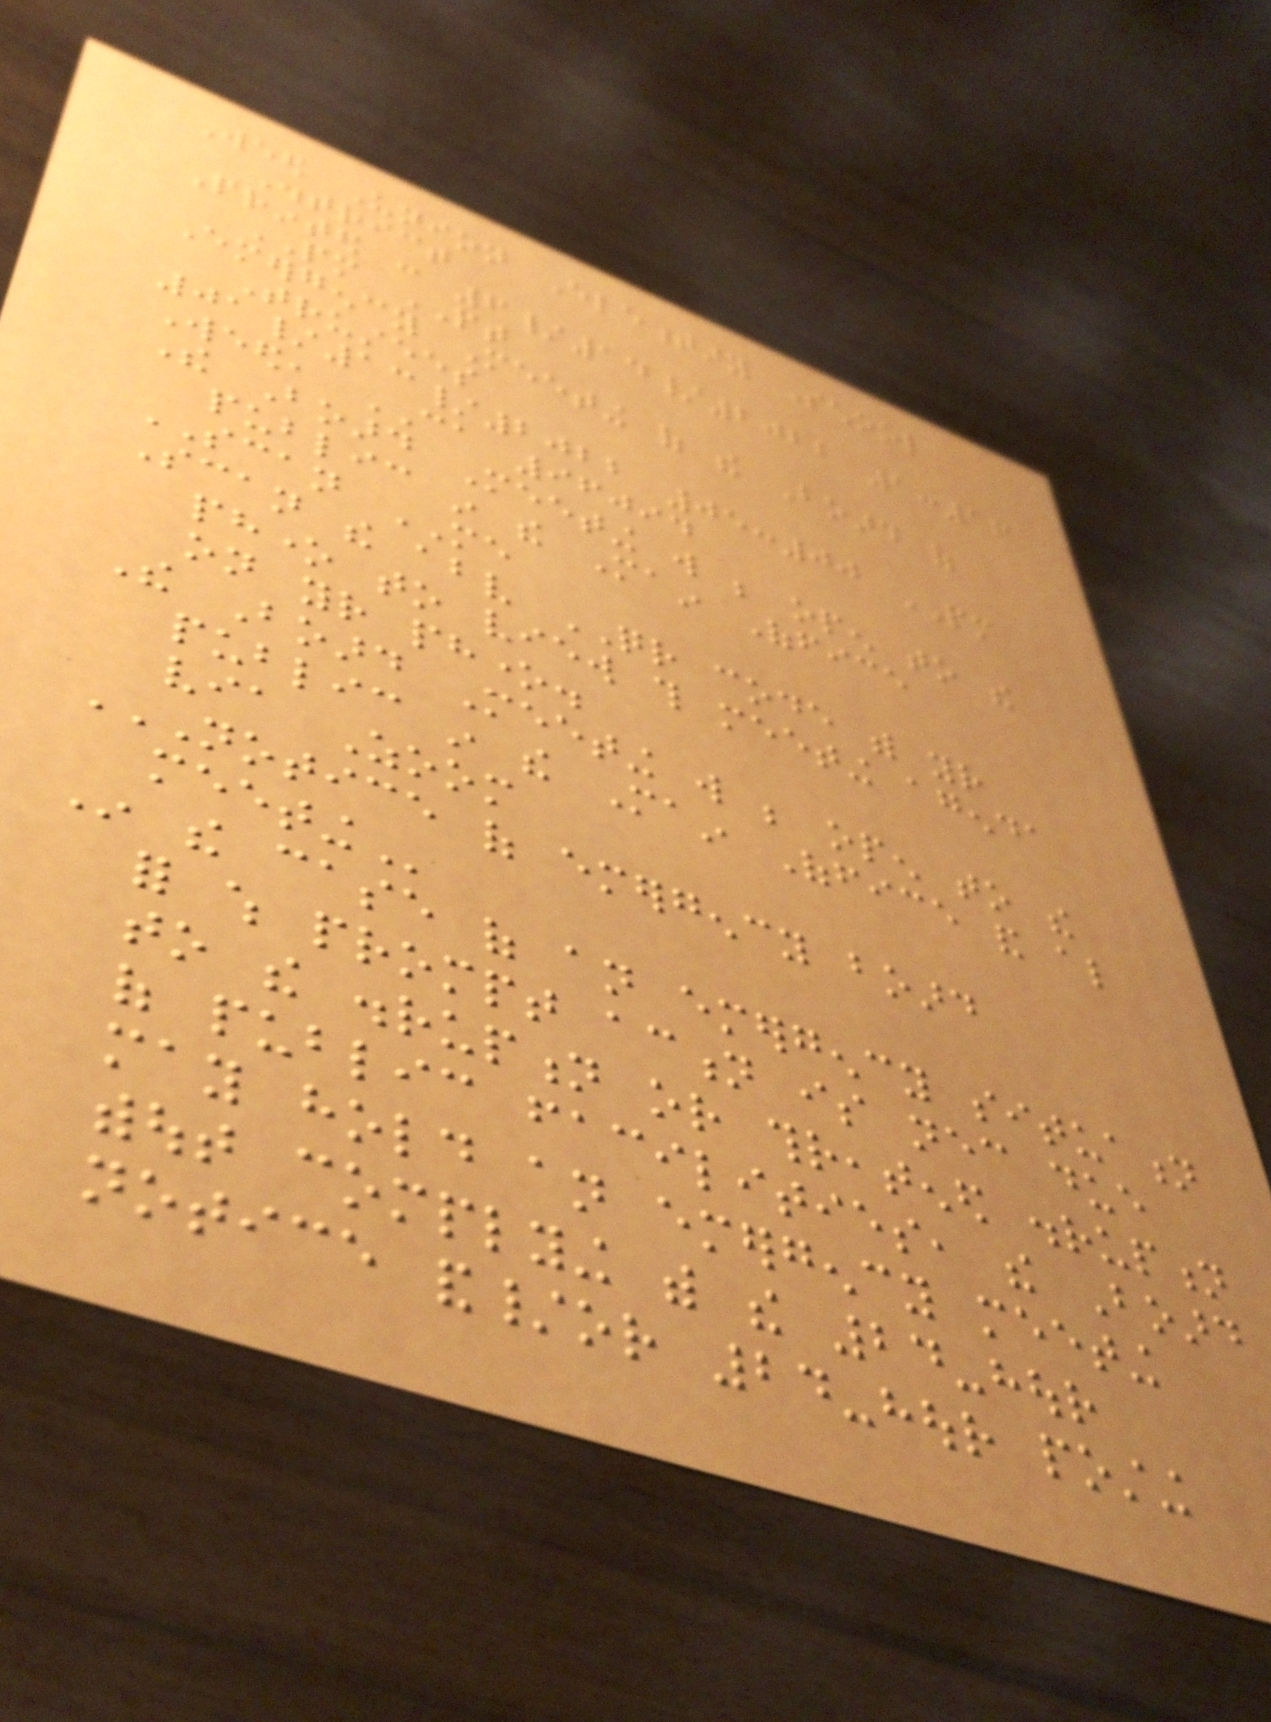Weed Union Elementary School
District
Printed : 6/14/2022 1:16
PM PT
Emergency Meeting of the Board of
Trustees
01/13/2022 05:00 PM
Weed, CA 96094
The Board Meeting will be open to the
public in the Main Office
SCAN ME
Scan the above QR code with your
phone to view this meeting agenda
on your phone.
The Board Meeting will be open to the
public in the Main Office and also
via Zoom
NOTICE OF EMERGENCY BOARD
MEETING
In the case of an emergency situation
for which prompt action is necessary due
to the disruption or threatened disruption
of public facilities, the Board
may hold an emergency meeting
without complying with the 24-hour
notice and/or 24-hour posting
